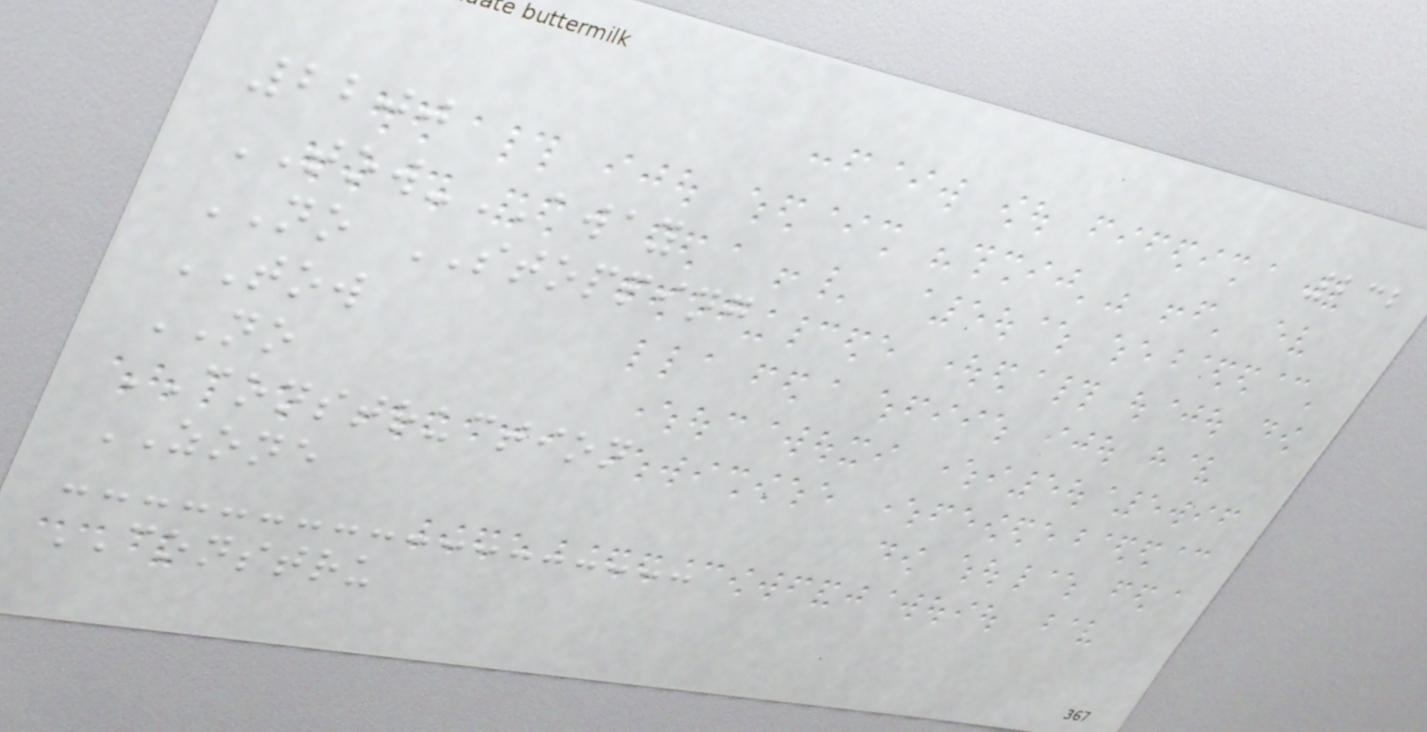232
2200
TOW-AWAY
NO STOPPING
TOW
NO
CONSTRUCTION
ZONE
CONSTRU
